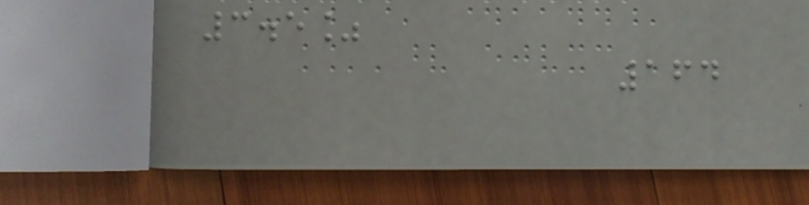3.5%
164
